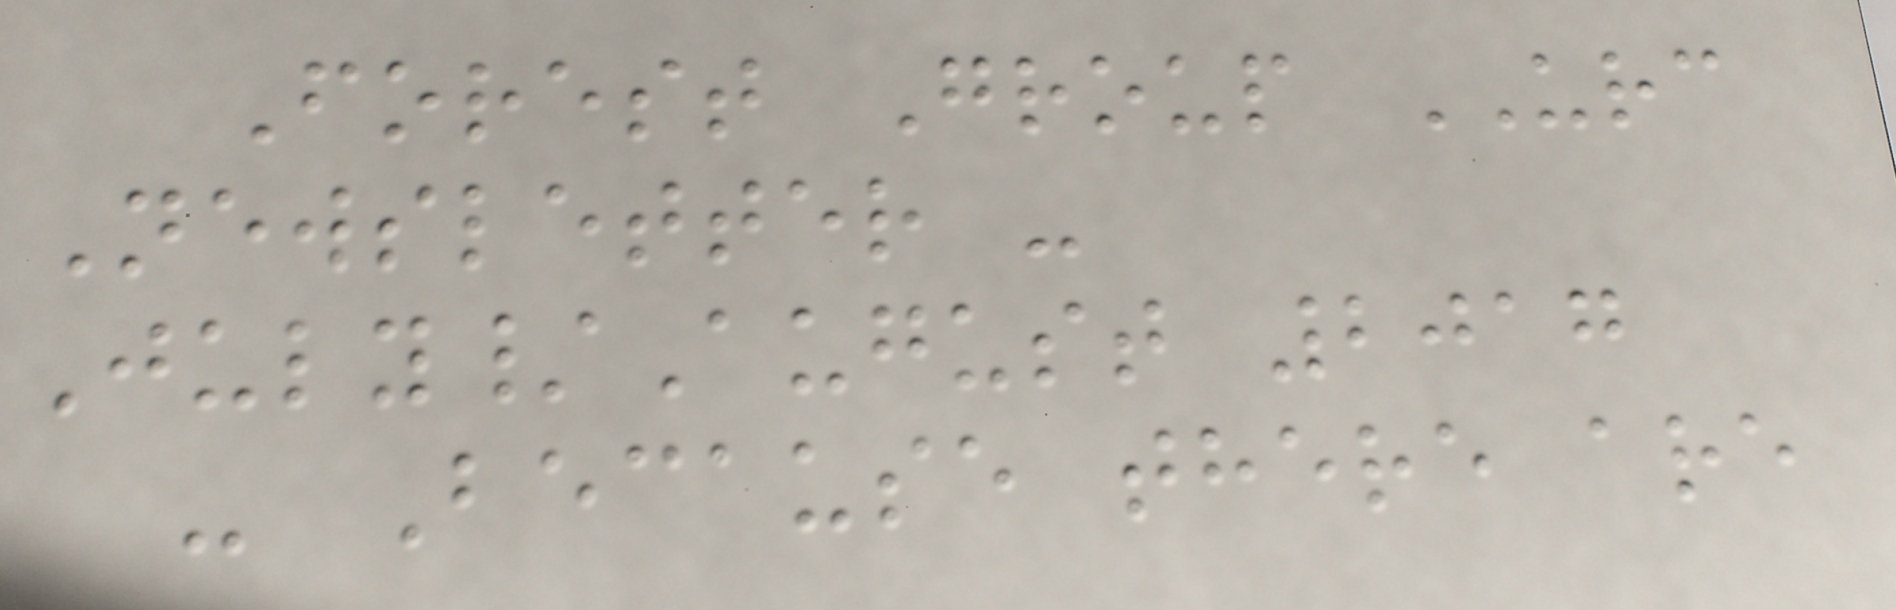Forest Group URC
Newsletter -
July/August 2017
- Because there are
